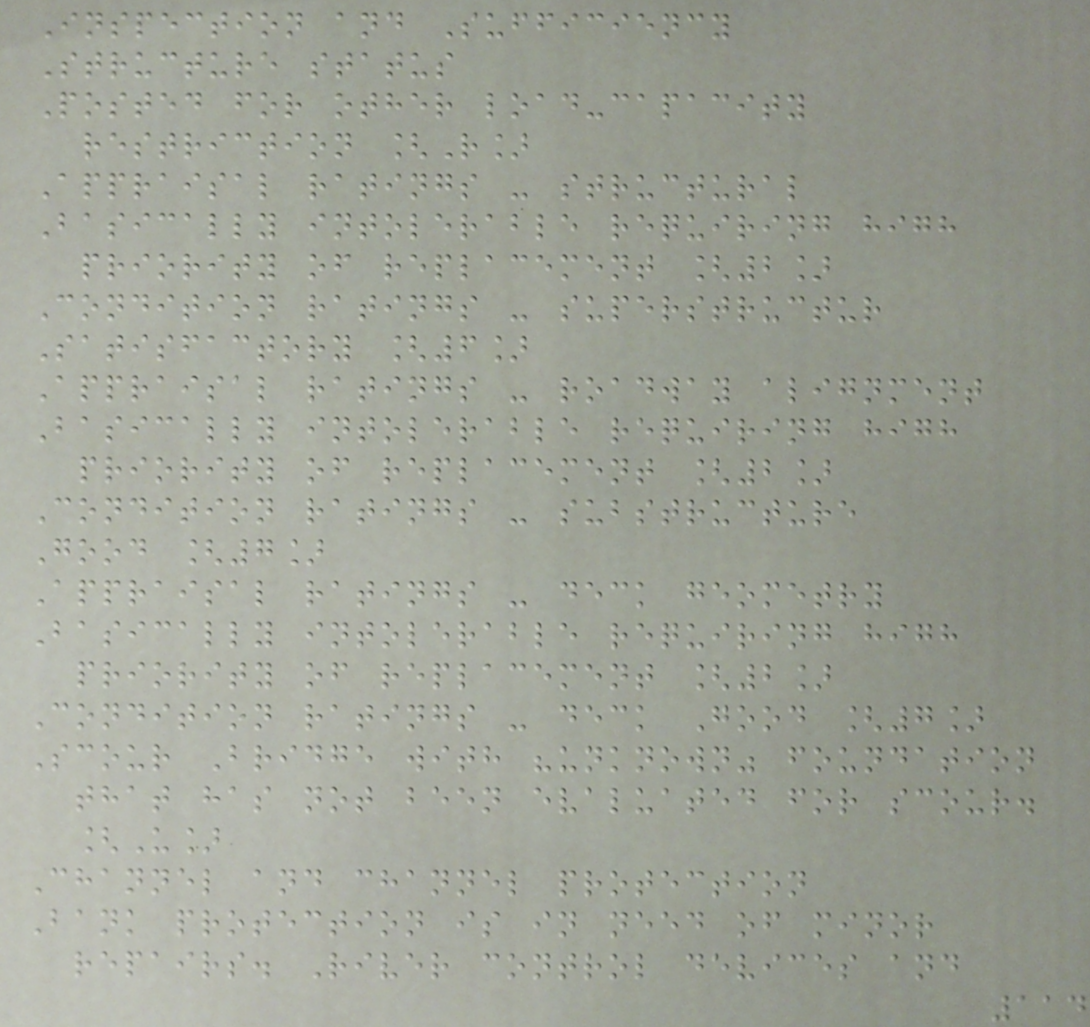Inspection and Sufficiency
Structure status
Posted for other load-capacity
restriction [R]
Appraisal ratings - structural
Basically intolerable requiring high
priority of replacement [2]
Condition ratings - superstructur
Satisfactory [6]
Appraisal ratings - roadway alignment
Basically intolerable requiring high
priority of replacement [2]
Condition ratings - substructure
Good [7]
Appraisal ratings - deck geometry
Basically intolerable requiring high
priority of replacement [2]
Condition ratings - deck Good [7]
Scour Bridge with "unknown" foundation
that has not been evaluated for scour.
[U]
Channel and channel protection
Bank protection is in need of minor
repairs. River control devices and
114
